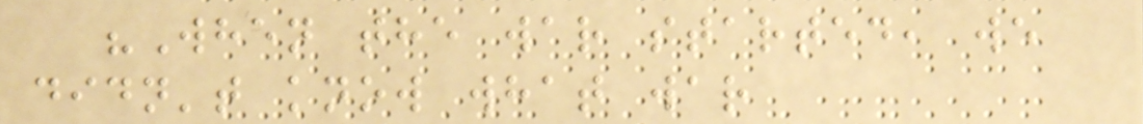"When the war started, we
didn't know what war
